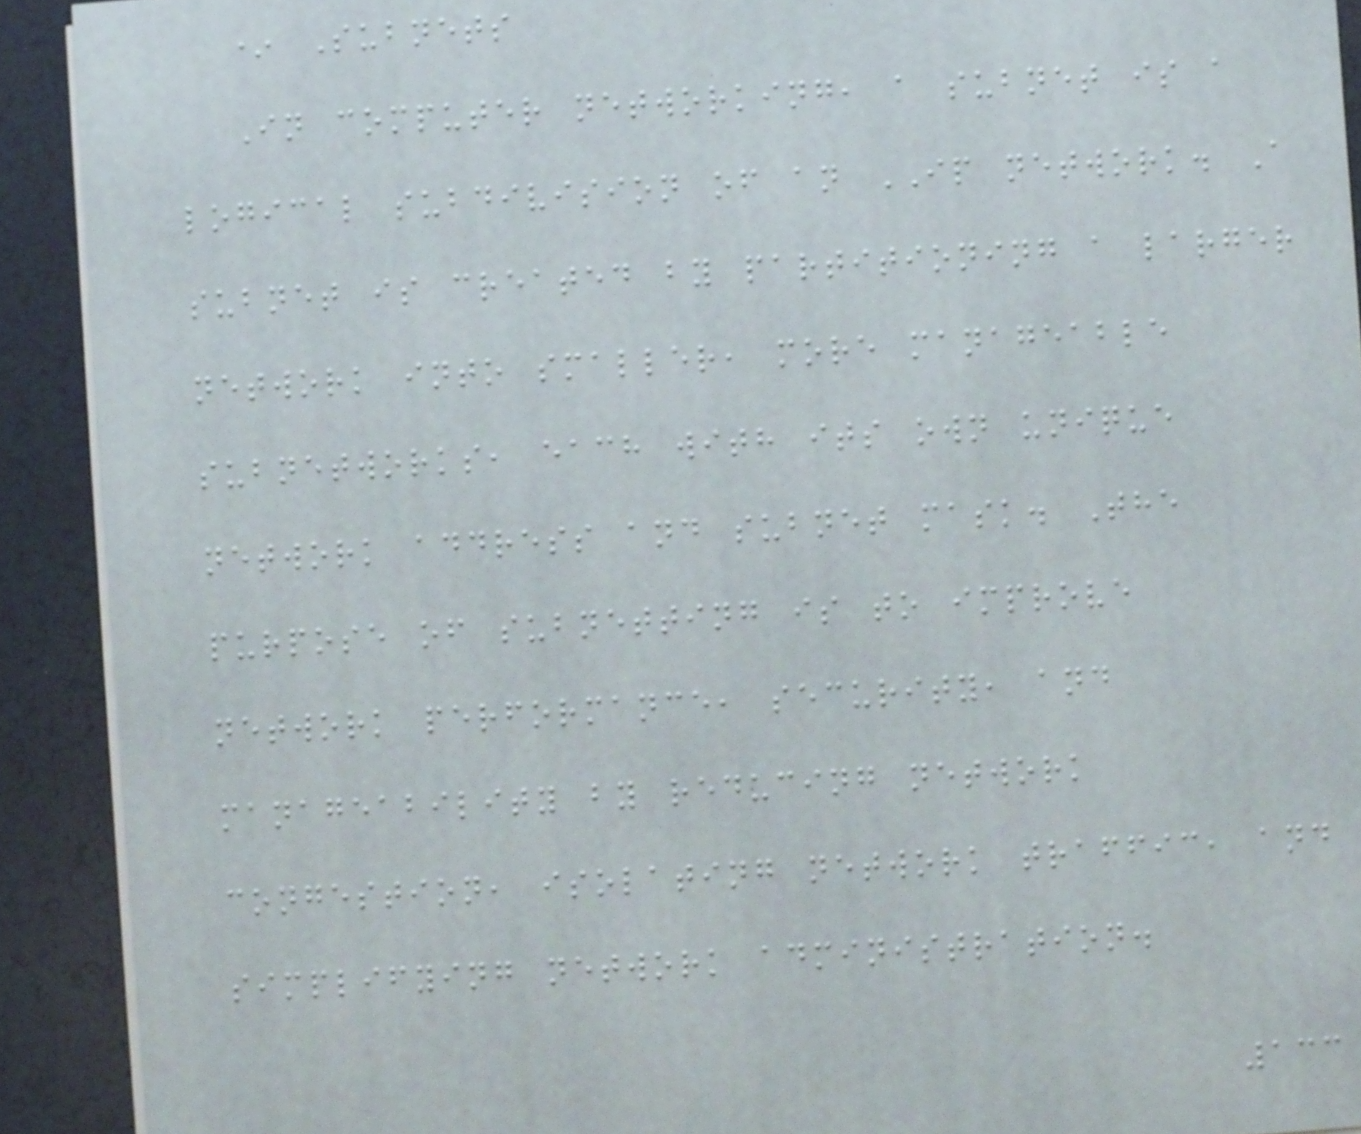* Subnets
In computer networking, a subnet is a
logical subdivision of an IP network. A
subnet is created by partitioning a larger
network into smaller, more manageable
subnetworks, each with its own unique
network address and subnet mask. The
purpose of subnetting is to improve
network performance, security, and
manageability by reducing network
congestion, isolating network traffic, and
simplifying network administration.
133
